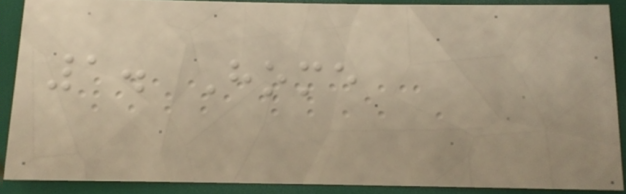1. Home
